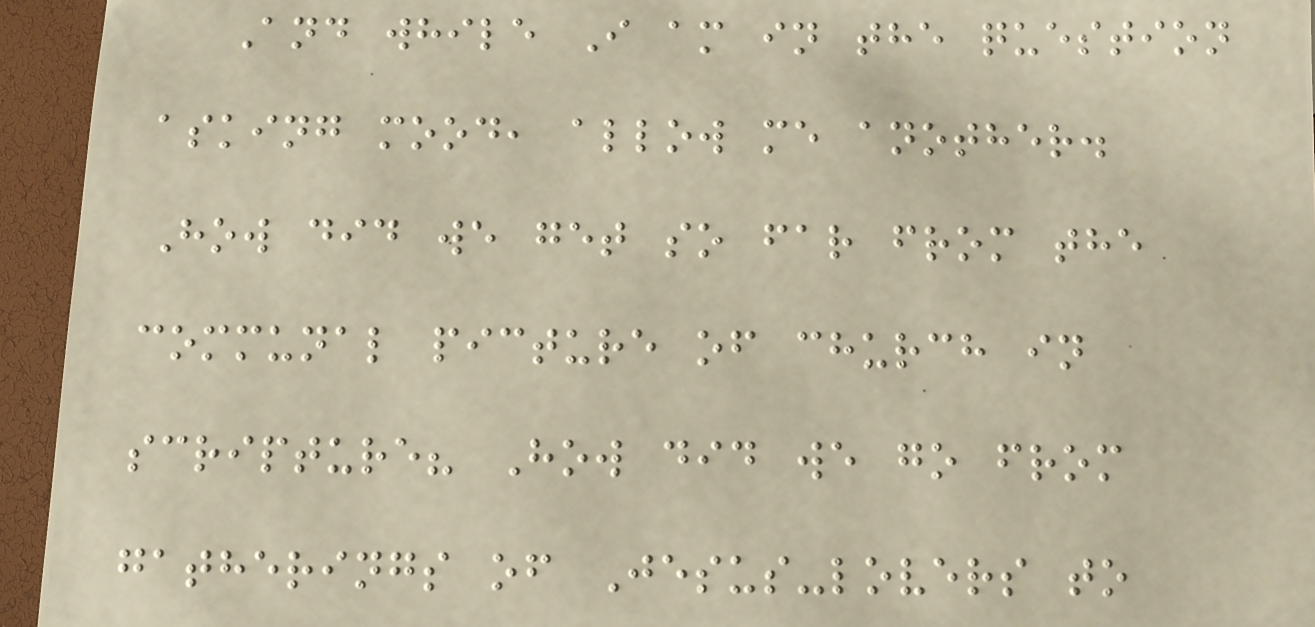And while I am in the question
asking mood, allow me another.
How did we get so far from the
communal picture of church in
scripture? How did we go from
gatherings of Jesus-lovers to
